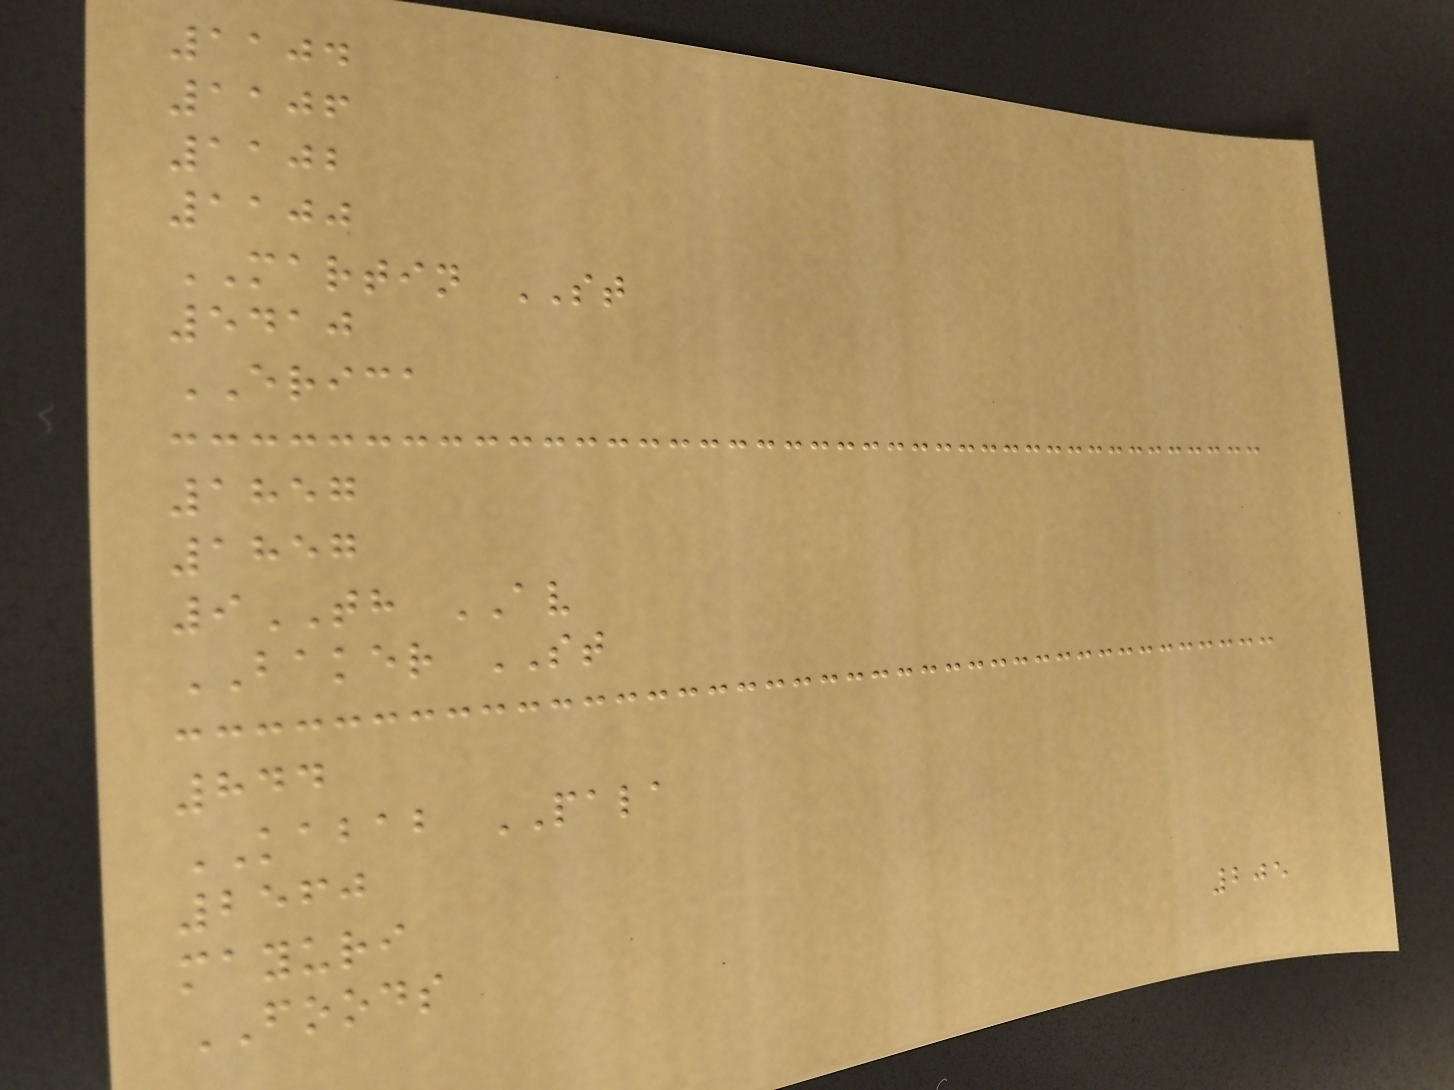1104
1106
1102
1100
MARTIN ST
5410
ERICA
1857
1857
9TH AV
BAKER ST
844
KABAB PALA
2560
mayuri
FOODS
205
